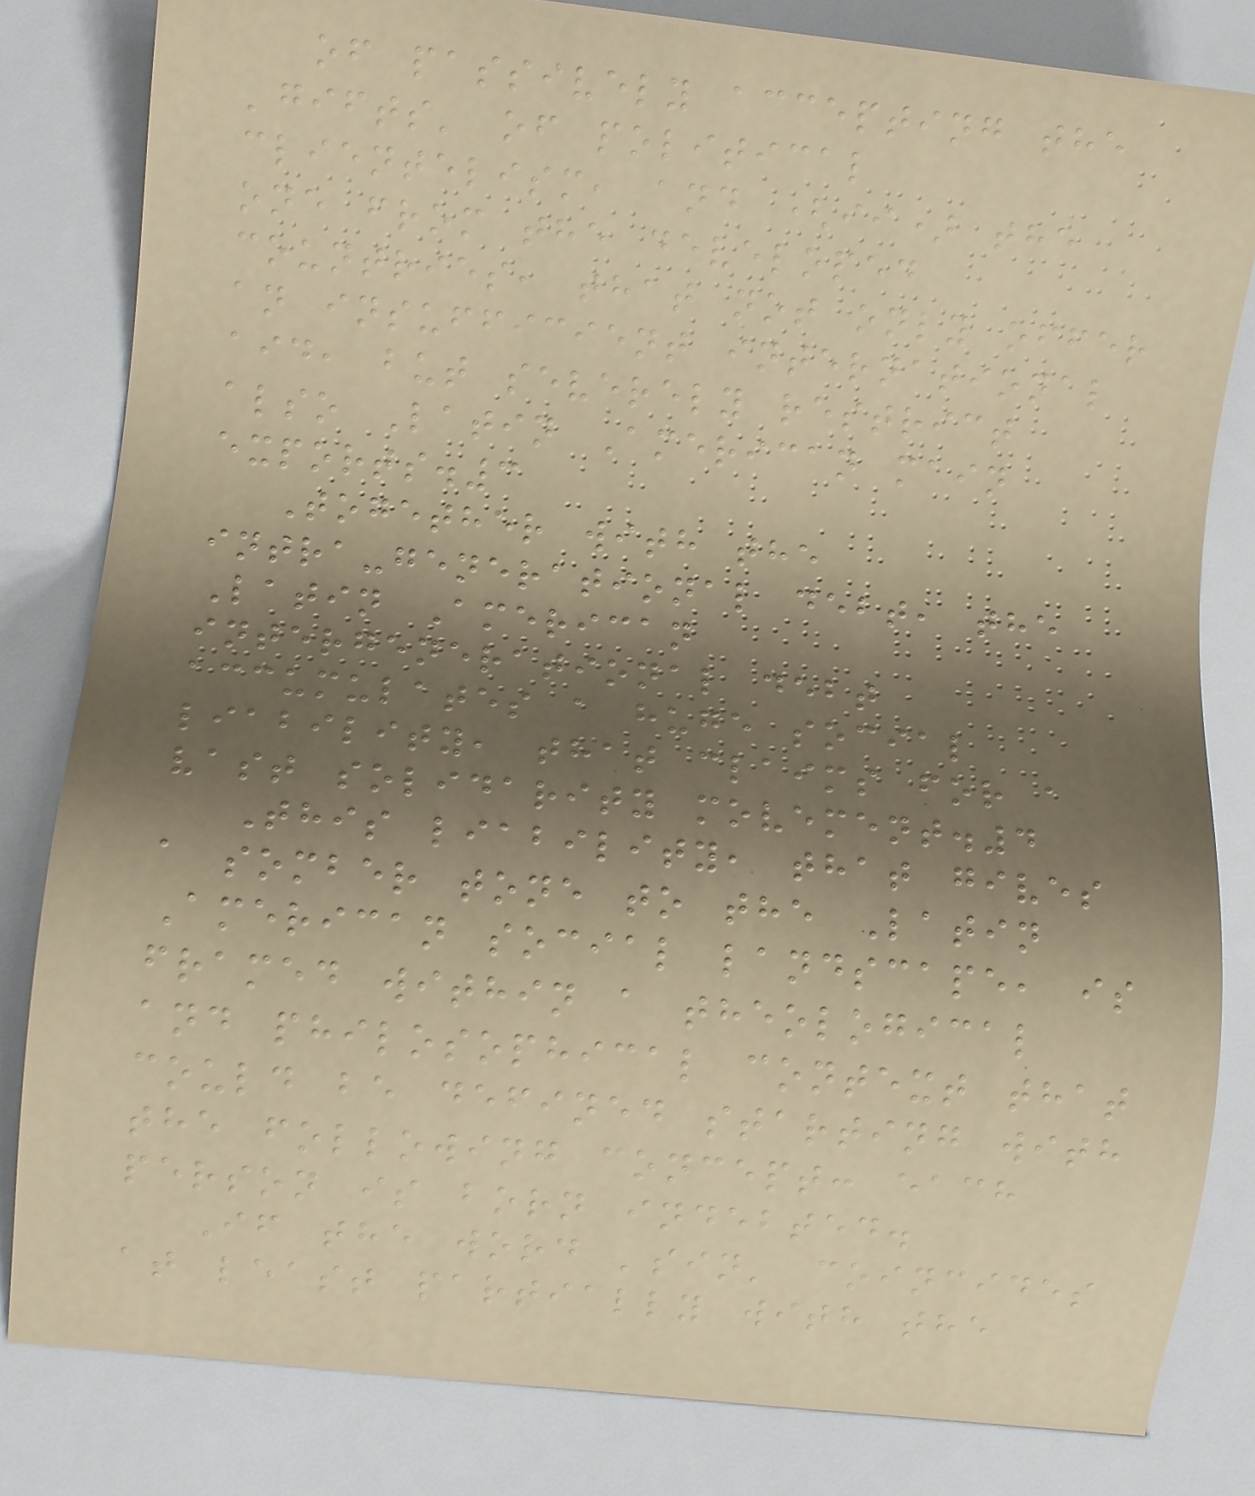of passively accepting the
'gifts' of political
clientelism, and (ii) the
one from the developed
countries, that not only offer
an insufficient international
aid, but severely restrict
also Latin American main
exports.3
Together with the
intra-generational debt, the
Latin American
intergenerational debt
accumulates a huge social
liability, that claims for a
vast solidarity movement.4
This liability, that gives
a somber tone to the Latin
American social landscape, is
framed within a theological
and philosophical context that
could be defined starting with
the following concept: each
person is born indebted.
If the word 'sin' coincides
at least partially with the
